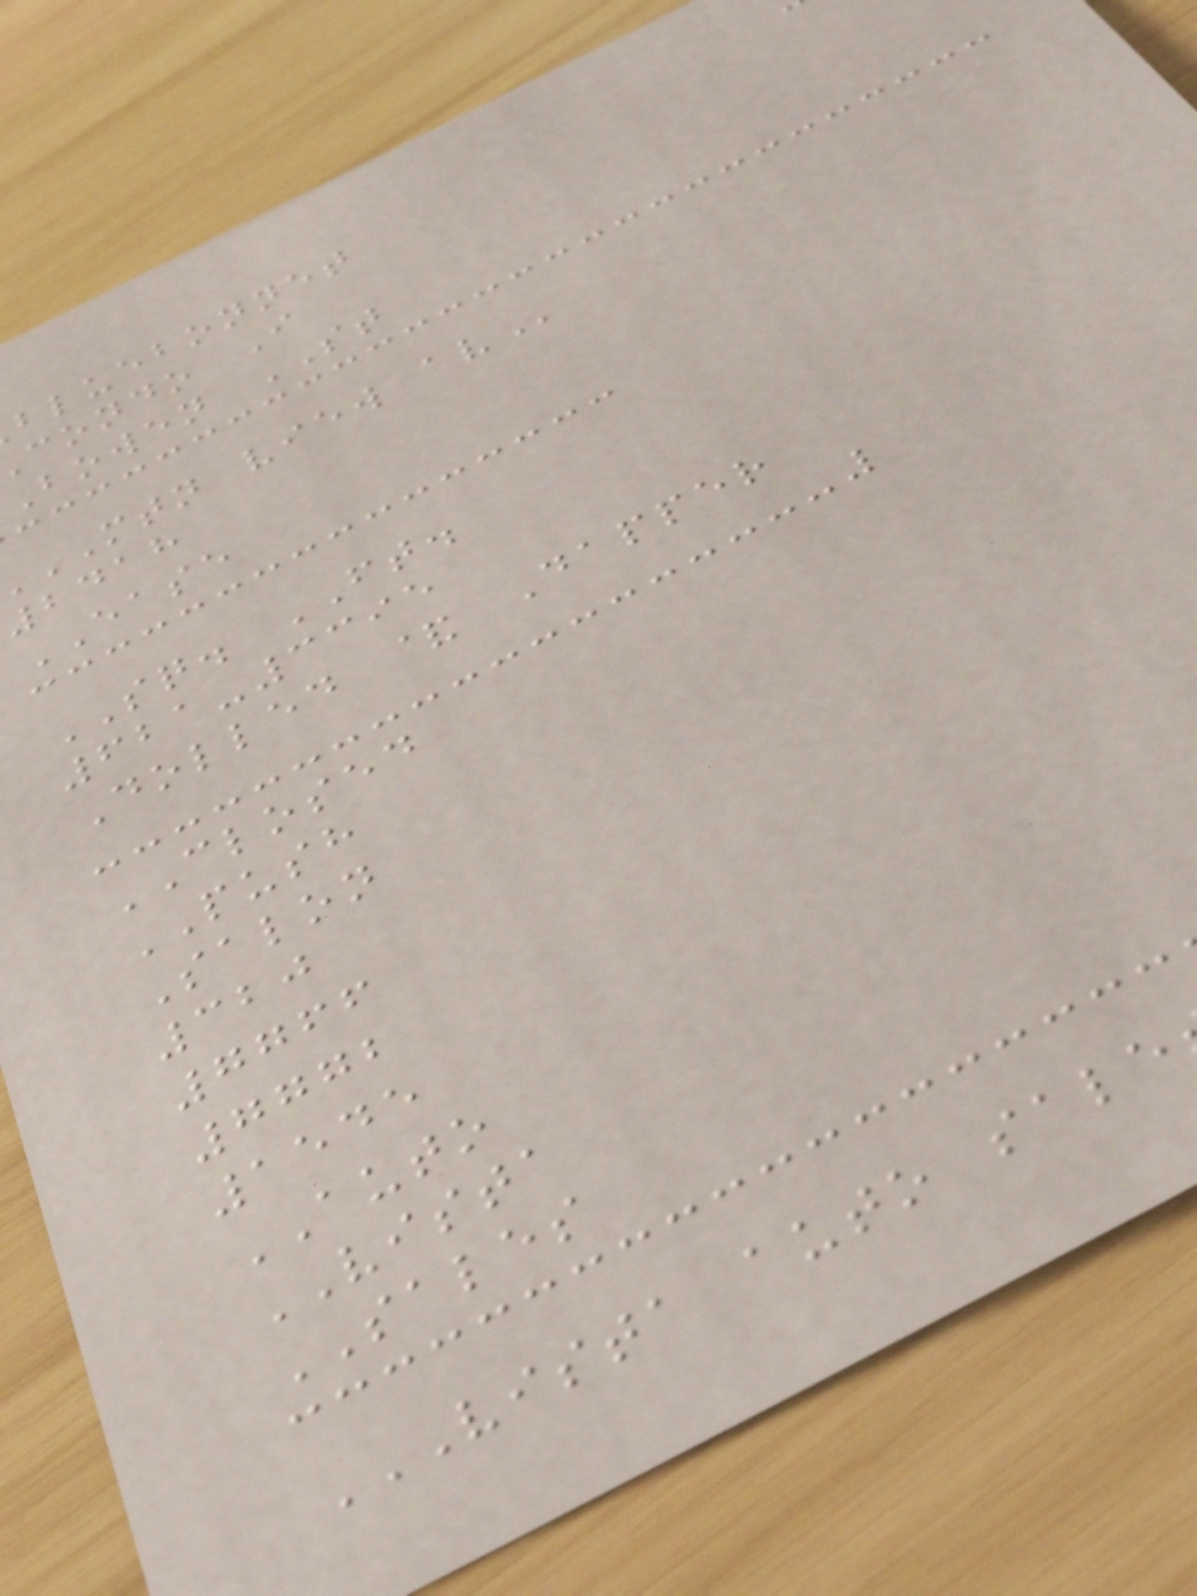bluebonnet
condo I
bowen ST
MTN view
2418
EASE
SQ. FT.
621-3395
Dolled & Dapper
CLOSED
PUSH
Salon
320
7766
7772
1545
AUTO
VISTA
SALES
